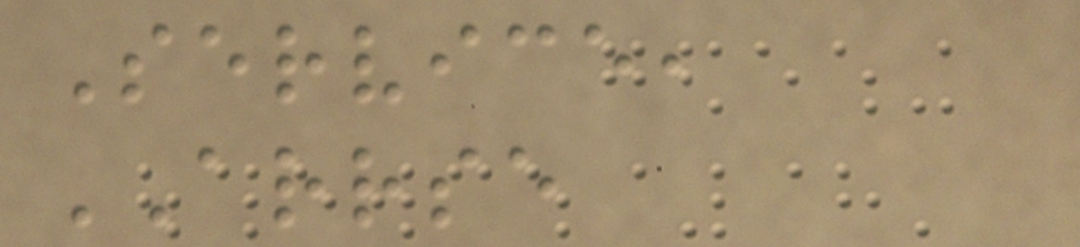Service,
ARRSE
